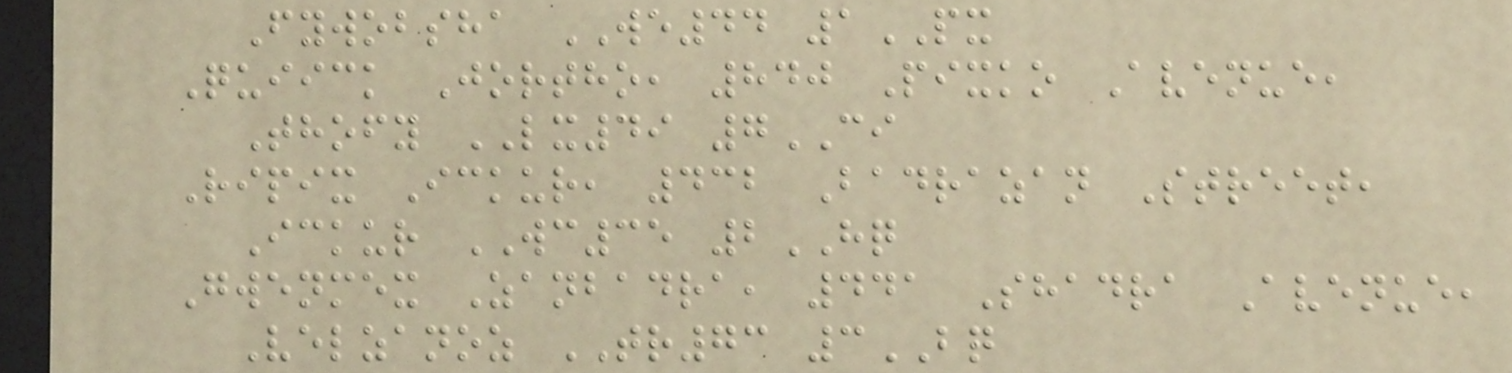Fywobsha WE44 1PX
Quiick Jortho, 840 Pixko Avenue,
Thofy LX49 7CI
Ripix Ickur, 432 Badrazan Street,
Ickur WC35 2HQ
Gwenmex Zanbadra, 441 Shadra Avenue,
Velzanoz TR73 3BQ
